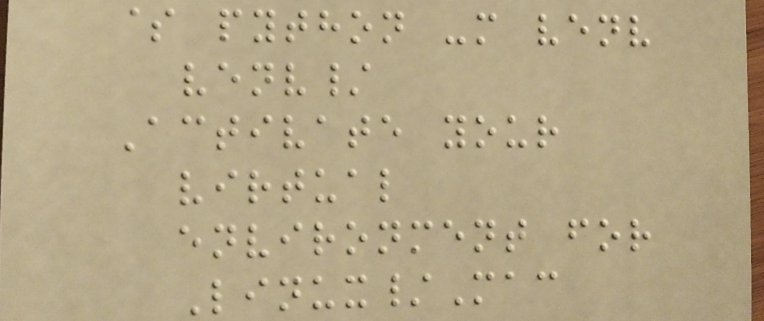$ python -m venv
venv/
Activate your
virtual
environment for
Linux/Mac
